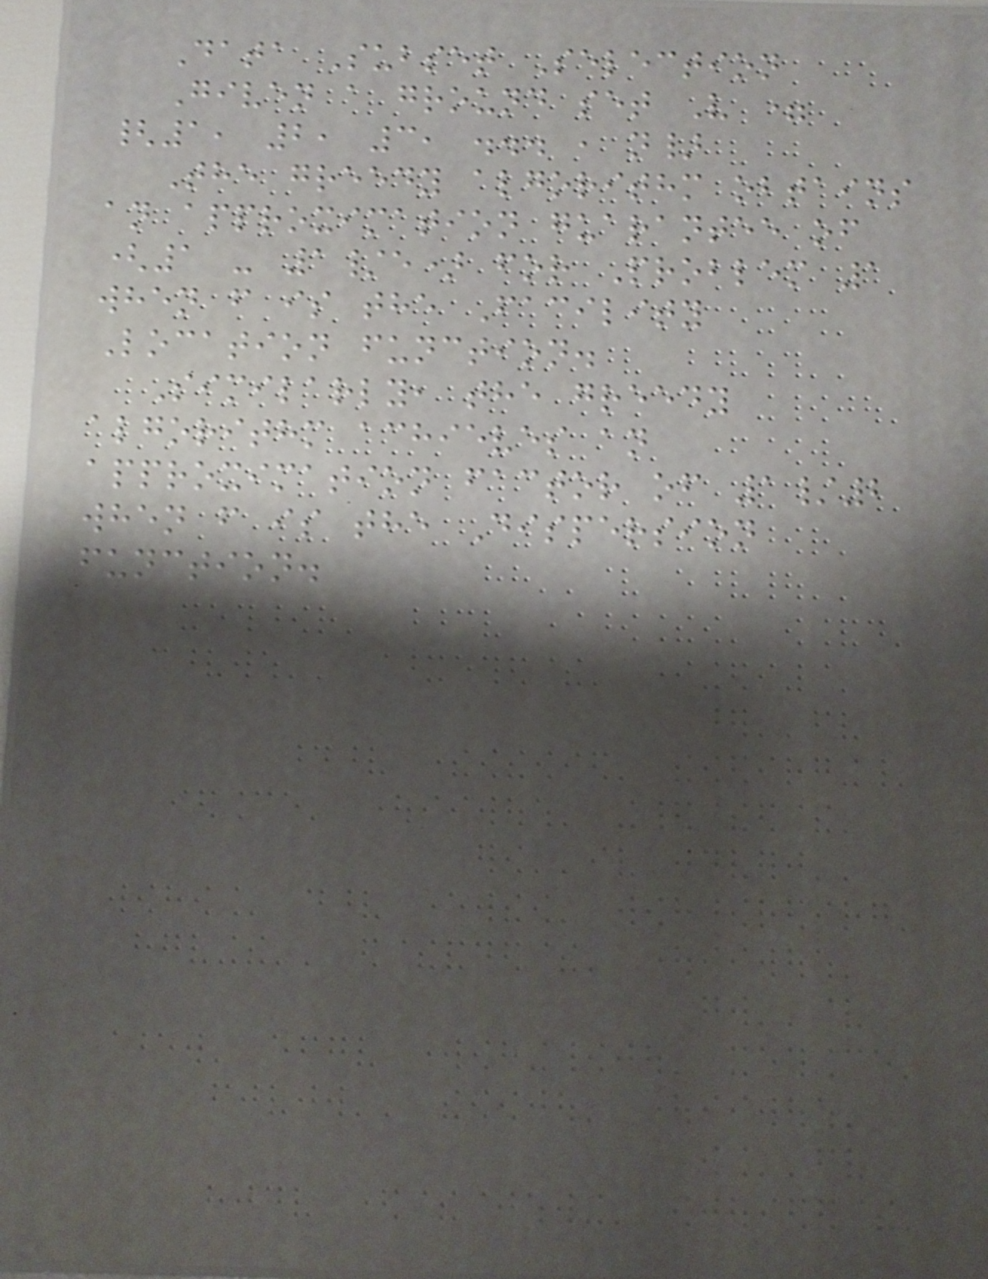Data Subset Selection
Given a ground set V =
{1, 2, 3, ... , n}
The greedy algorithm obtains
an approximation guarantee of
(1 - 1/e) for Problem 1
when f is the Facility
Location function.
Similarly, the greedy
algorithm achieves an
approximation factor of 1/2
when f is the Dispersion
function.
